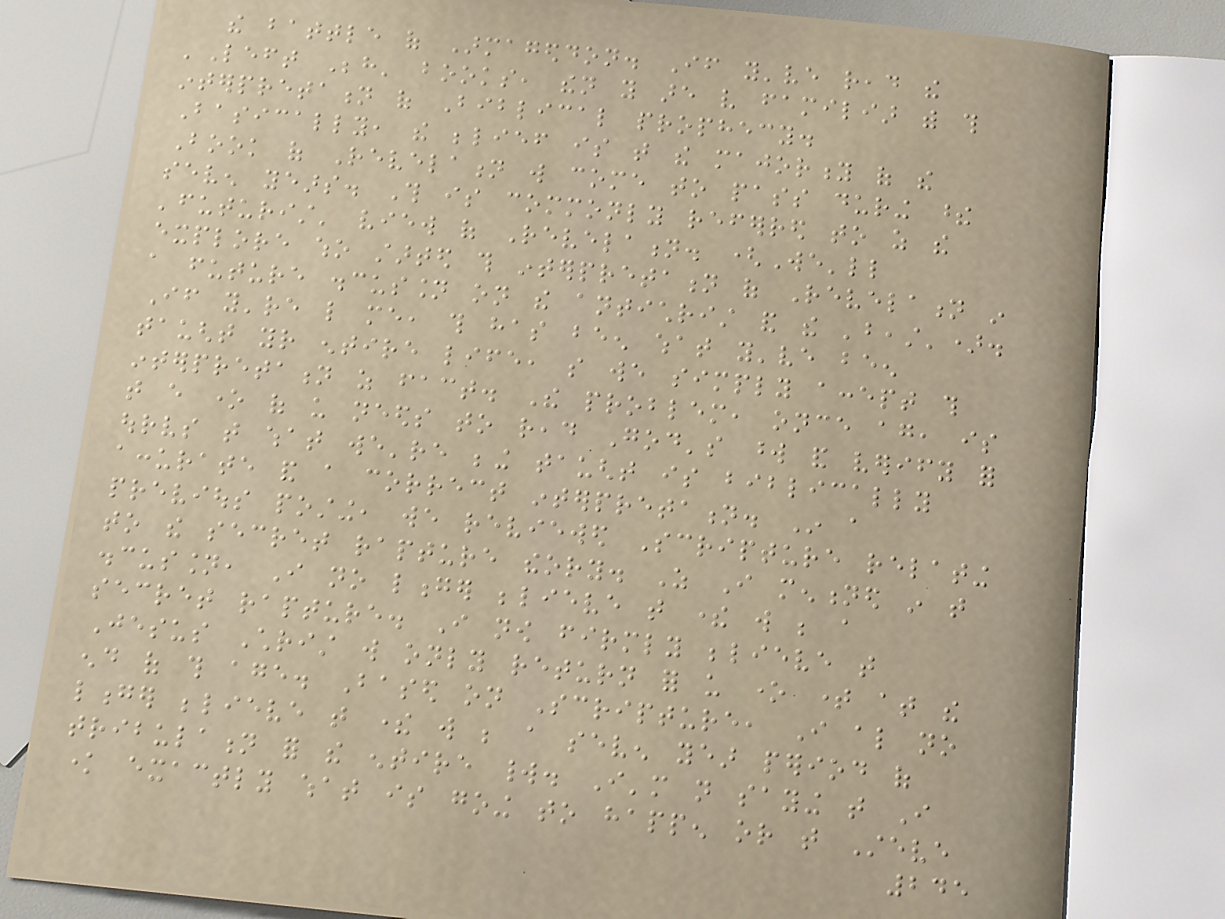the battle of Armageddon. If you've read the
'Left Behind' books, then you are very familiar with this
interpretation of Biblical prophecy.
Basically, the belief is that the majority of the
Book of Revelation will come to pass during these
seven years. This is commonly referred to as the
'futurist' view of Revelation. (We'll
explore who started this interpretation of Revelation in
a future discussion on the antichrist and the 'beast').
If you're like me, this has been what you've been
taught your entire life, so we simply accept this
interpretation as fact. The problem, once again, is
that every one of us needs to read God's word and verify for
ourselves that what we're being taught is biblically
accurate and a correct interpretation. In a
previous posting, we reviewed Scripture relating
to the secret rapture theory. As I mentioned in that
discussion, I no longer believe that there will be a
secret rapture. I now firmly believe that
Jesus Christ will only return for us one time at the
end of this age. Based on Scripture, I also no
longer believe that there will be a seven year period of
tribulation for the entire world. I'm not saying that I
know exactly what is going to happen or that Steve
245
